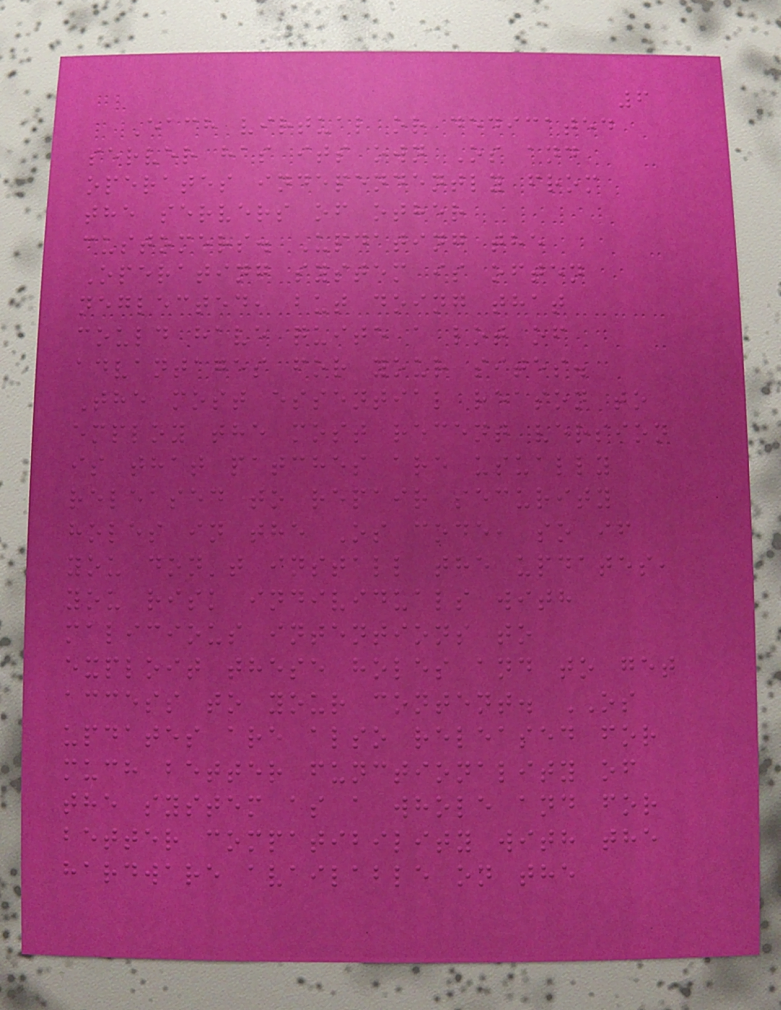6
Each virtual or dedicated
server has its own Os and
operates independently from
the servers of other
customers. Updating the
Operating system is often
neglected, but doing that
could have quite a lot of
advantages for your sites.
The most essential reason to
employ the most recent version
is that patches are usually
released to repair security
holes in the Os code, so if
you don't install the updates,
you risk individuals with
malicious intentions to
exploit these holes and to get
access to your content. OS
updates are also released for
much better functionality of
the system as a whole and for
better compatibility with the
hardware available on the
